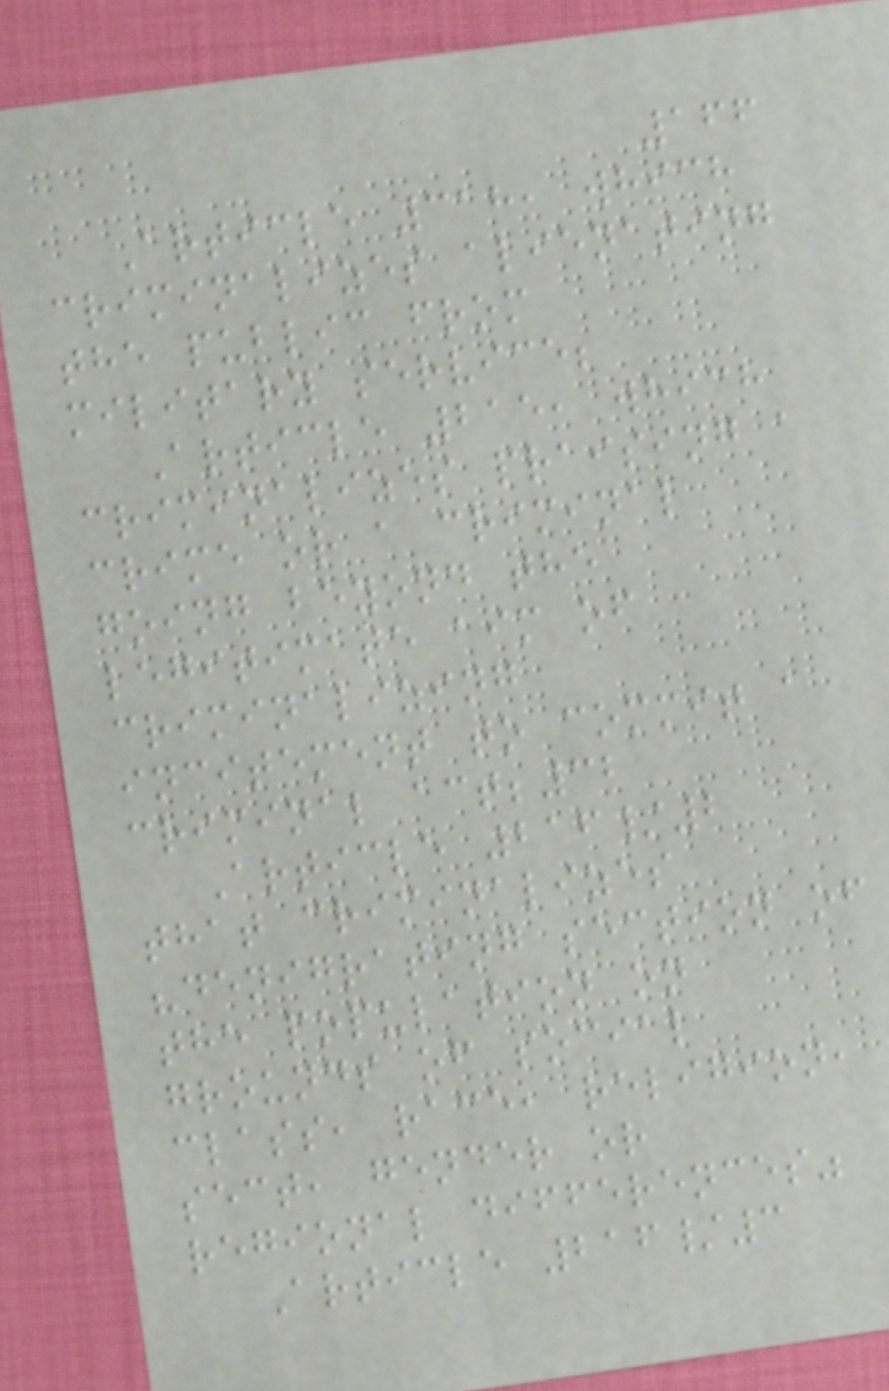166
Article 318, which
criminalizes alienating
the public from
military service;
Article 215, which
criminalizes praising a
crime or a criminal
going beyond the
legitimate aim of
criminalizing
incitement to commit a
criminal act;32
Article 216/2
that criminalizes
"denigrating section of
the population on
grounds of social
class, race, religion,
sect, gender or
regional differences"
Article 216/3
